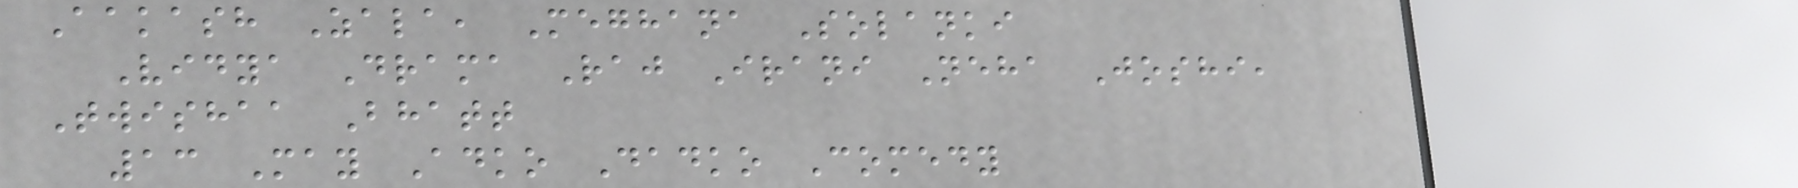Aakash Zala, Meghana Solanki
Vidya Drama Raj Irani Neha Joshi,
Twishaa Bhatt
13 May Adko Dadko Comedy
